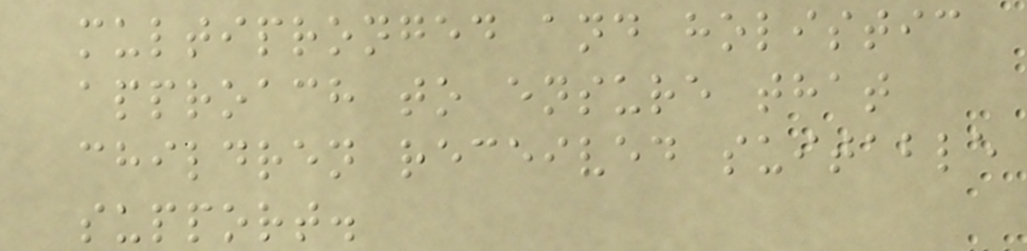multipronged and holistic
approach to ensure that
children received suitable
support.
